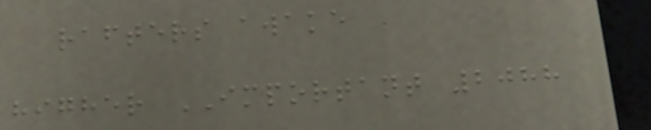rafters awake
higher IMPORTANT 2088
